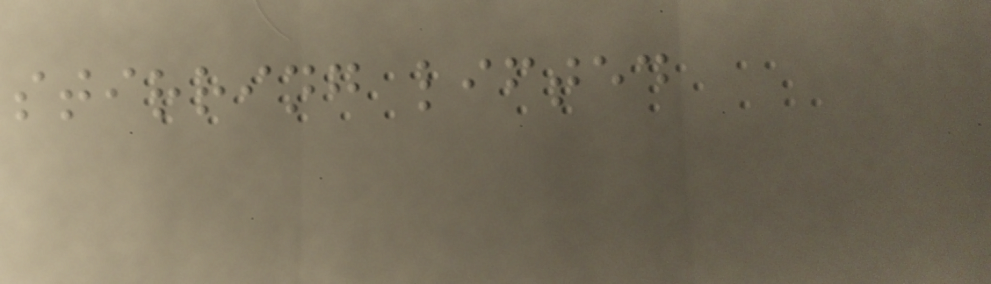stirring lifted
